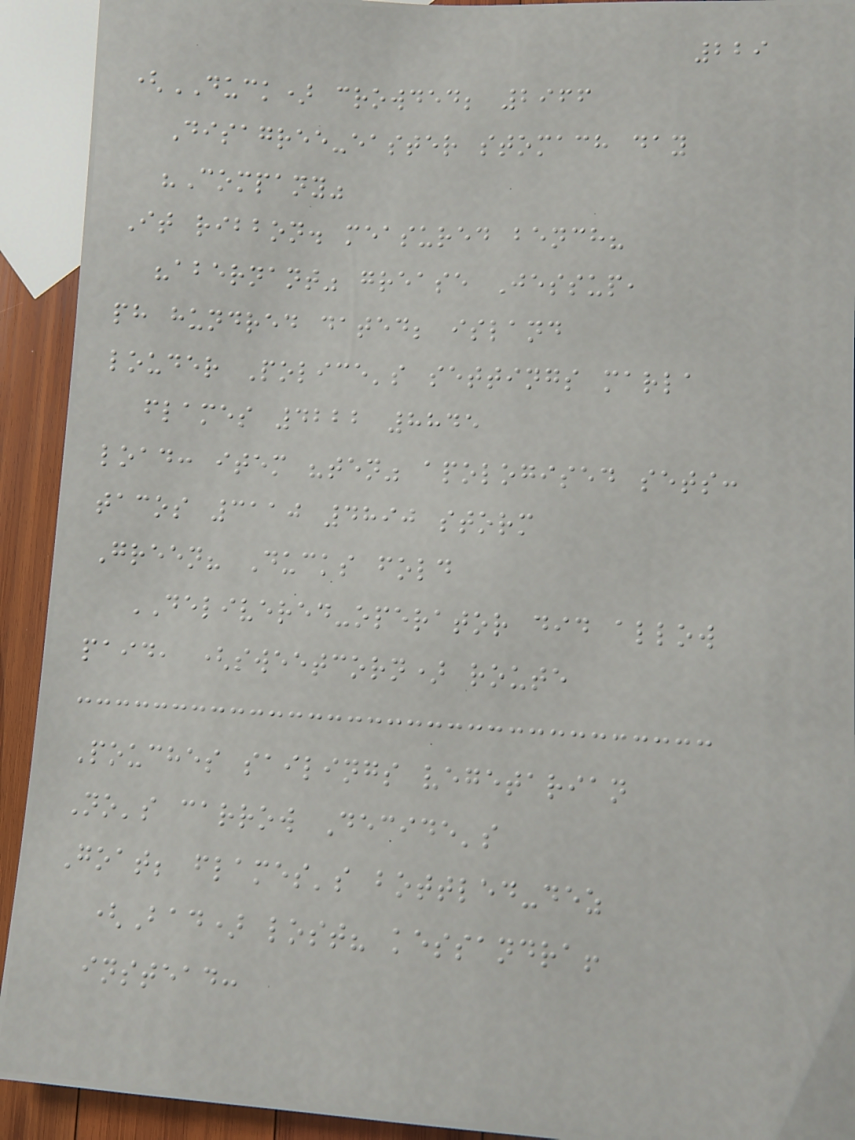229
(DUCK) crowded; 2966
Disagree-easter stomach day
"Company"
It ribbon. measured bench?
"abernant" grease Jessup,
ph hundred dated; island
louder Police's settings marla
flames 4222 8845
load: item "ten" apologised sets:
tacos 3110 4890 storm
Green? Ducks fold
DELIVERED-operator did allow
paid, (sweetcorn) route
Pouches sailings vegetarian
No's carrow Decide's
Goat; flames's bottled-dez
(Bad) lost? kessandra!
instead:
